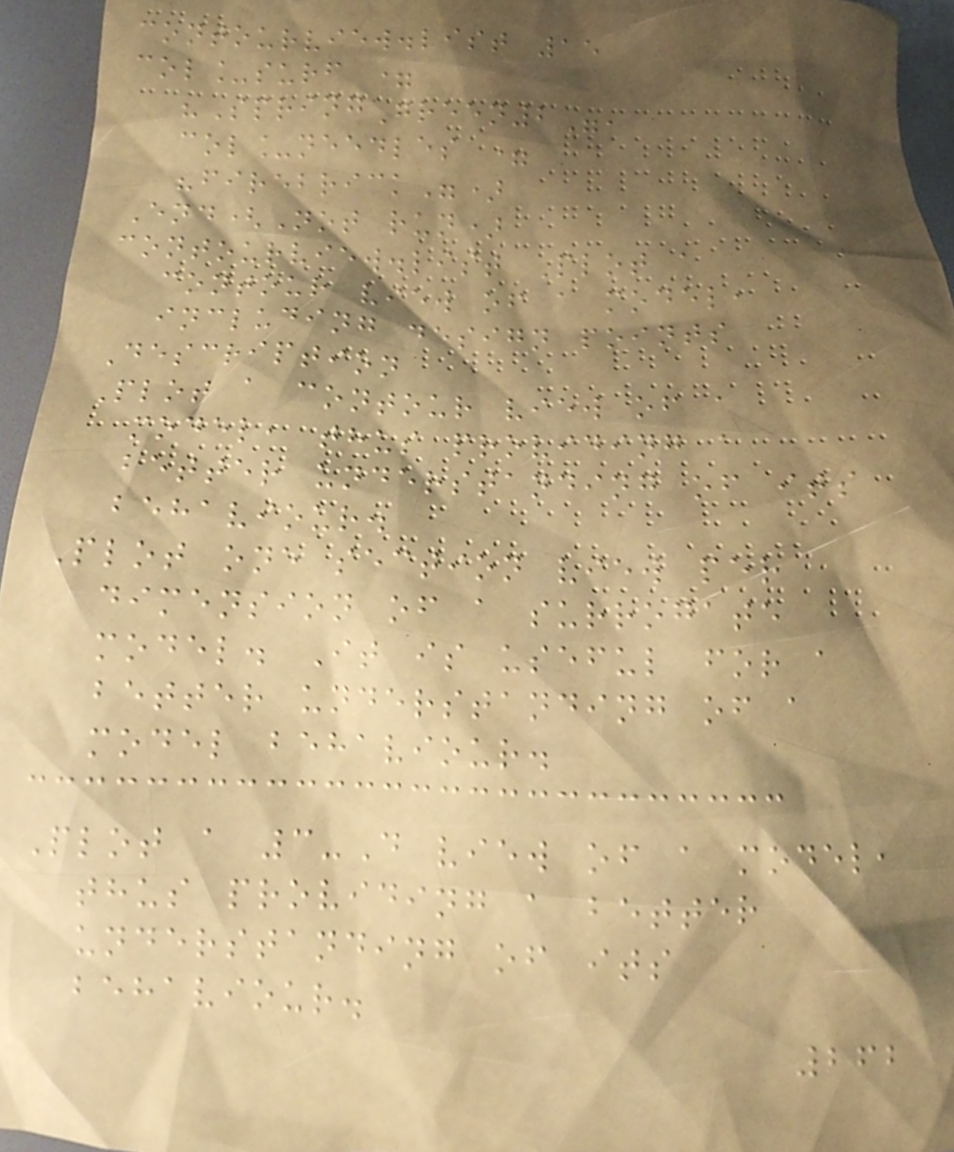contourview.list 15
col_surf =
"SpringGreen2",
col_needles =
"firebrick")
End(Not run)
contourview.list Plot a
contour view of a model,
including design points
Description
Plot a contour view of a
model, thus providing a
better understanding of its
behaviour.
Plot one section view per
dimension of a surrogate
model. It is useful for a
better understanding of a
model behaviour.
Plot a 3-D view of a model,
thus providing a better
understanding of its
behaviour.
262
